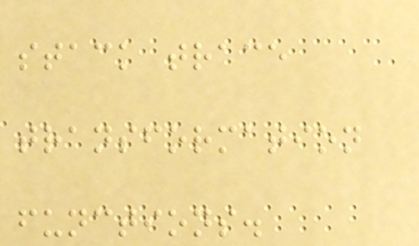stack trace
transformation
functions.
